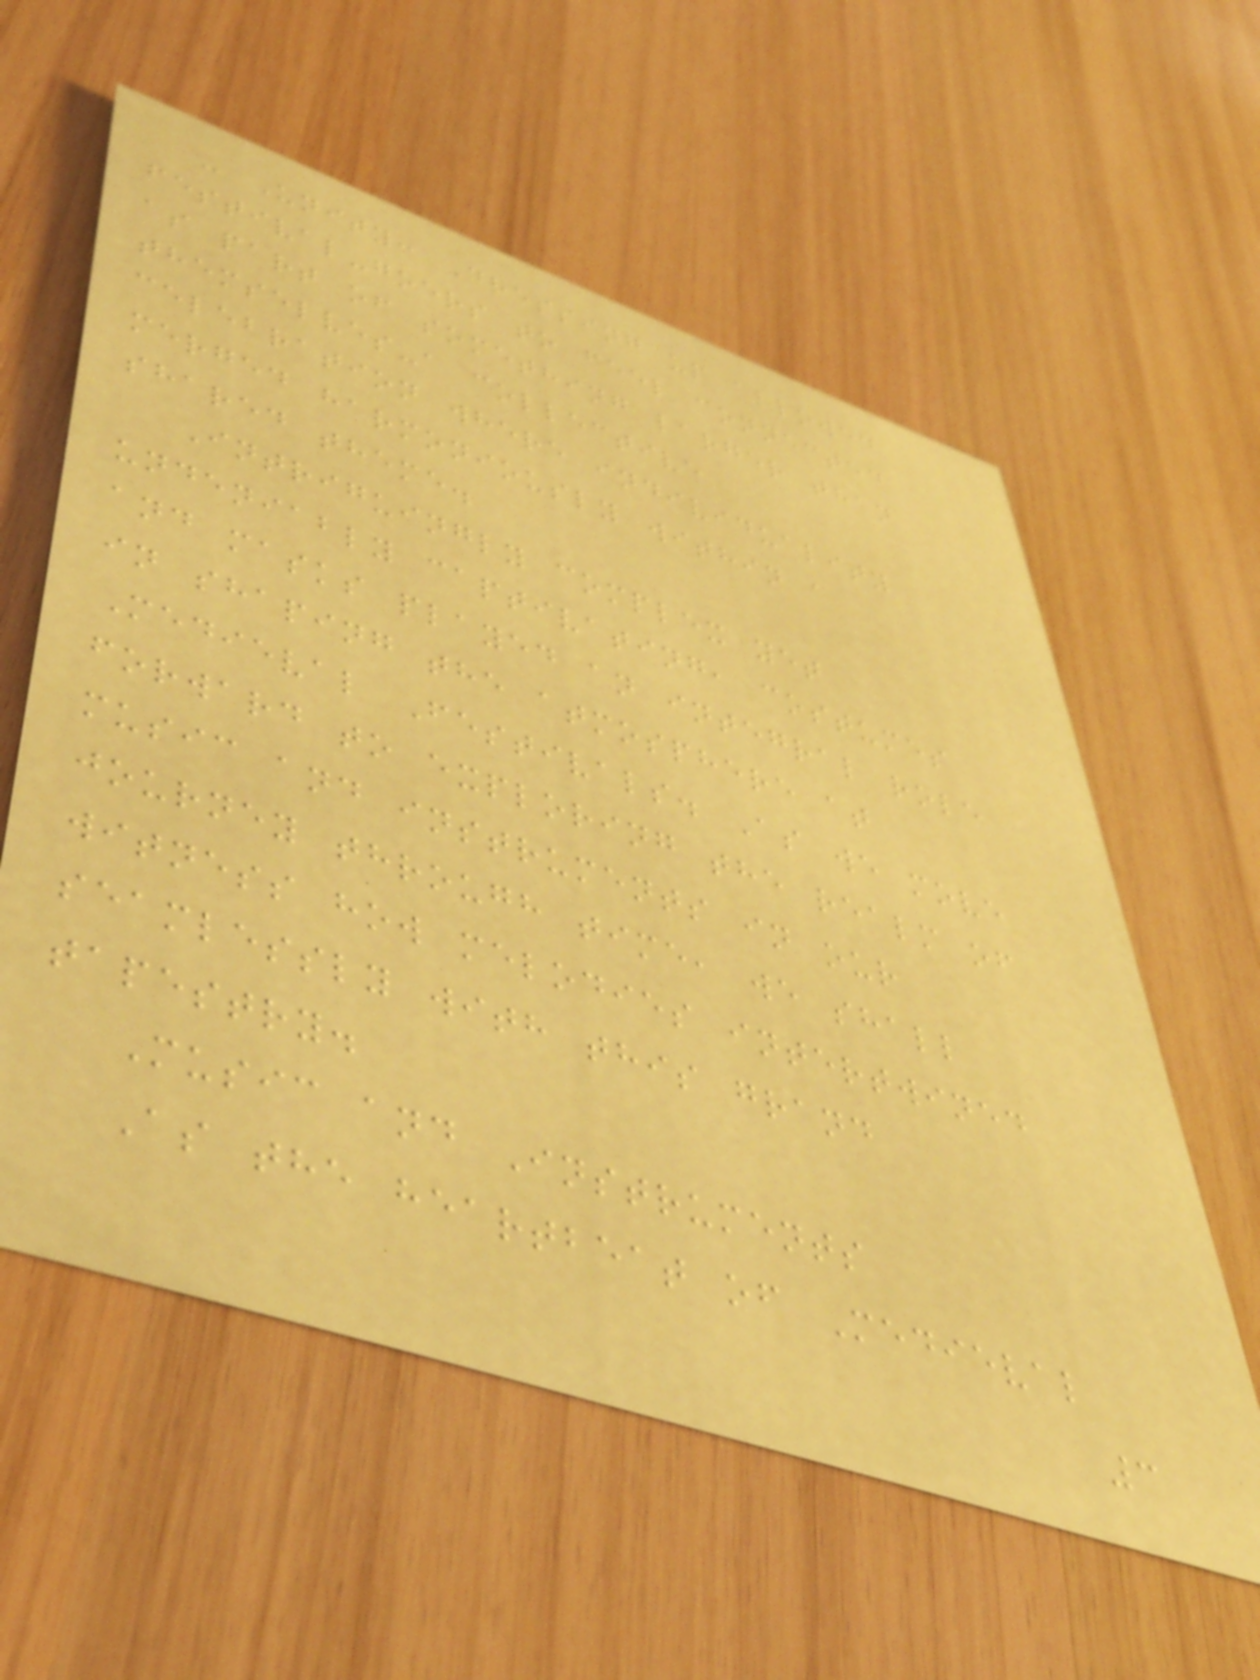- Unity: Dressing up allowed
festival-goers to feel connected
as part of something larger than
themselves-a collective
celebration where individuality
merged harmoniously within a
shared theme.
Intriguingly complex yet
undeniably captivating, costumes
and masks played an integral role
in shaping the atmosphere at
Medieval Festivals. As we move
forward to exploring the realm of
music and instruments in our
journey through time, we shall
witness how melodies intertwined
seamlessly with this grand
tapestry.
Music and Instruments
As the heartbeat of Medieval
3
